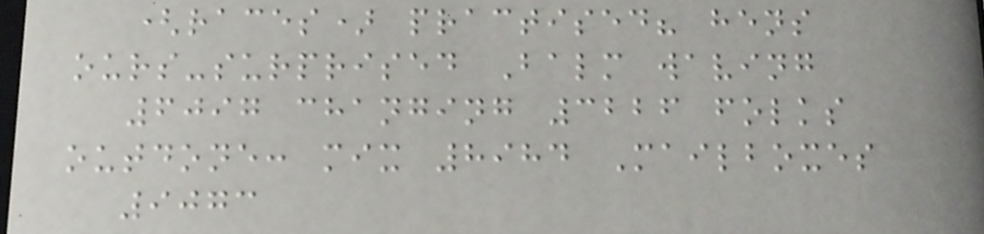(races) practised? hens
ours-surprised Balm waving
6097 changing 3226 folks
outdone: mix 8984 Mailboxes
9073
